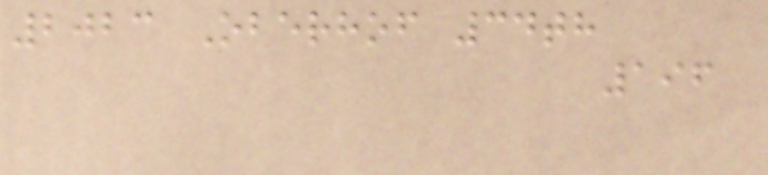2023 Oberhof 34th
196
